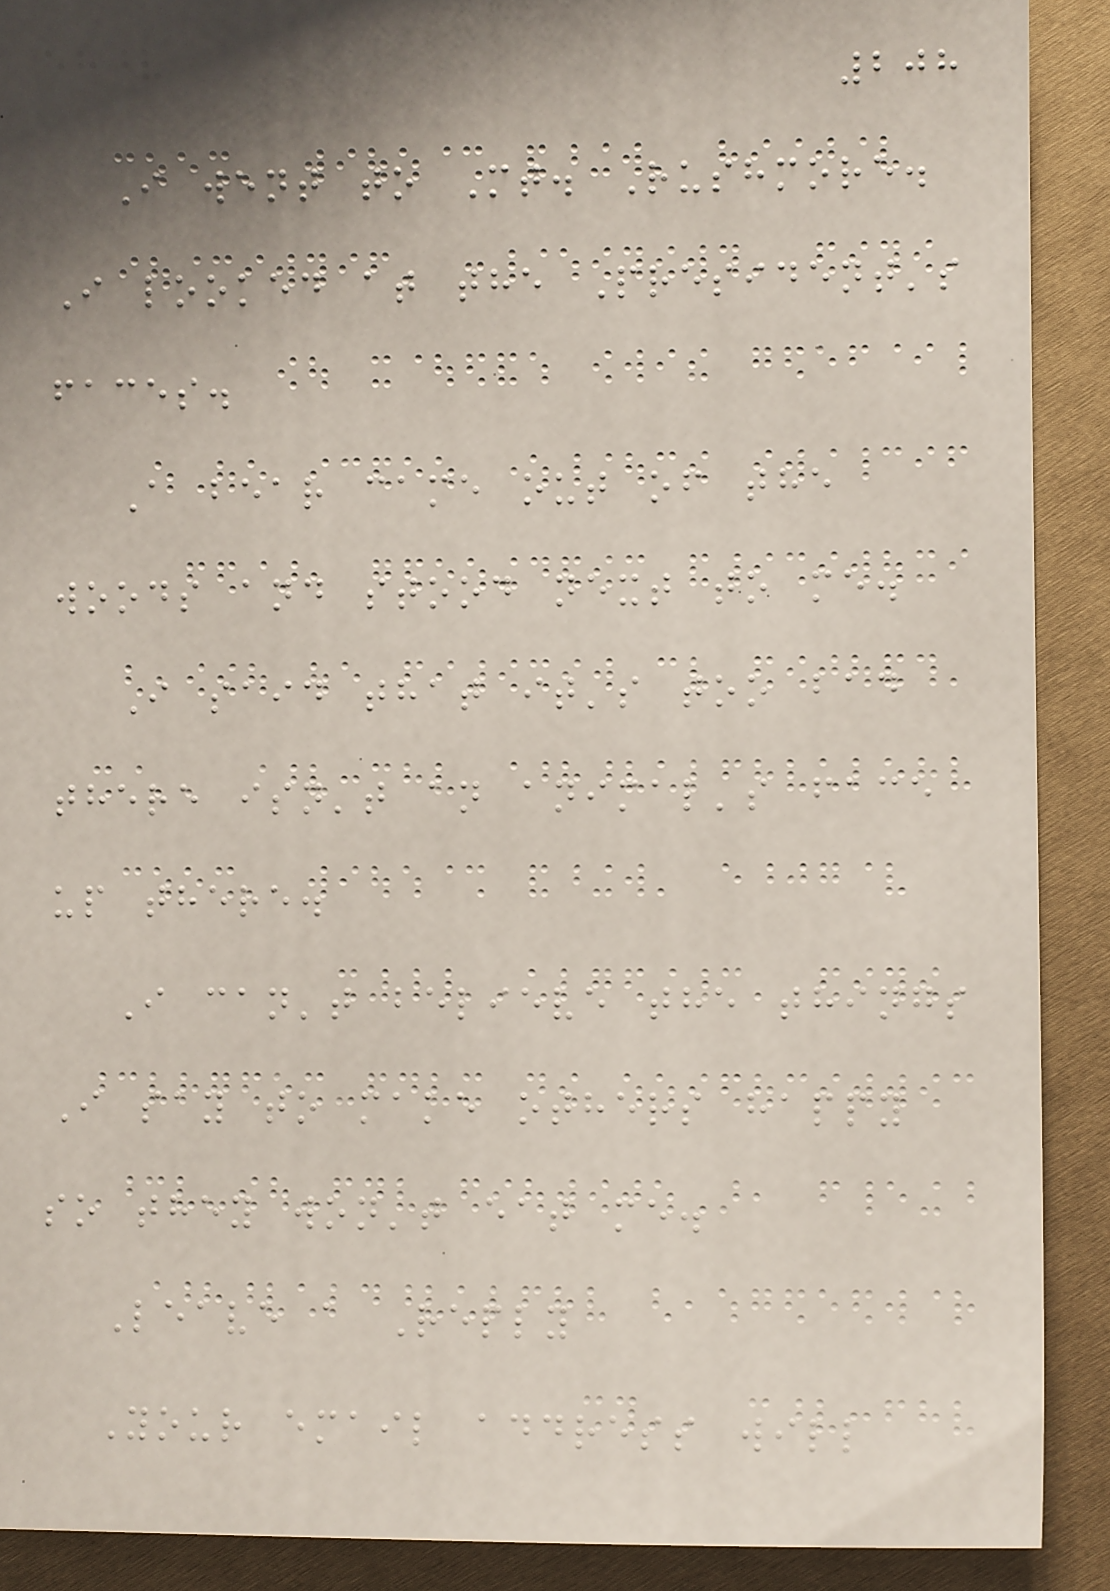208
I went to Mt. Rushmore.
I looked at the President's
faces.
A bear came out of the
woods and stood next to me.
I said that it's too bad
there isn't an animal's face
up there.
I can't believe the things
I say to make others happy
so they won't eat me.
Leave a Reply
Your email address will
